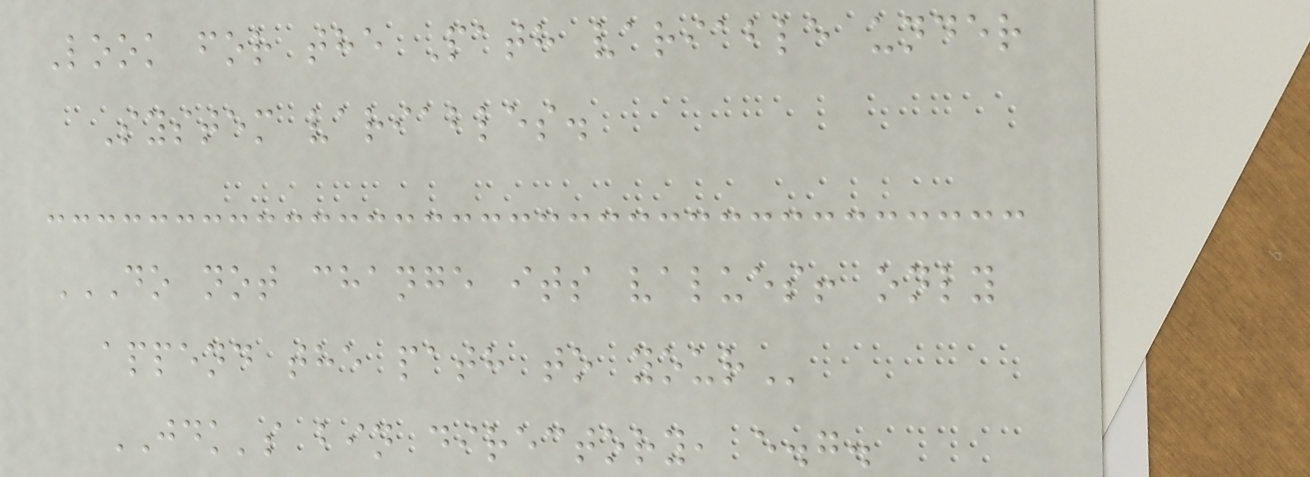Look for the Path variable under
System variables.
DO NOT CHANGE ITS VALUES! ONLY
APPEND THE PATH TO YOUR
JDK's bin directory, e.g.
